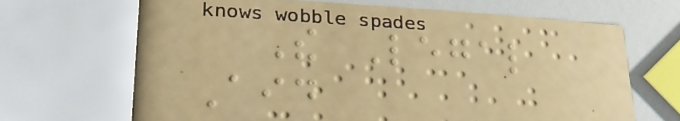The Legal
Aid
